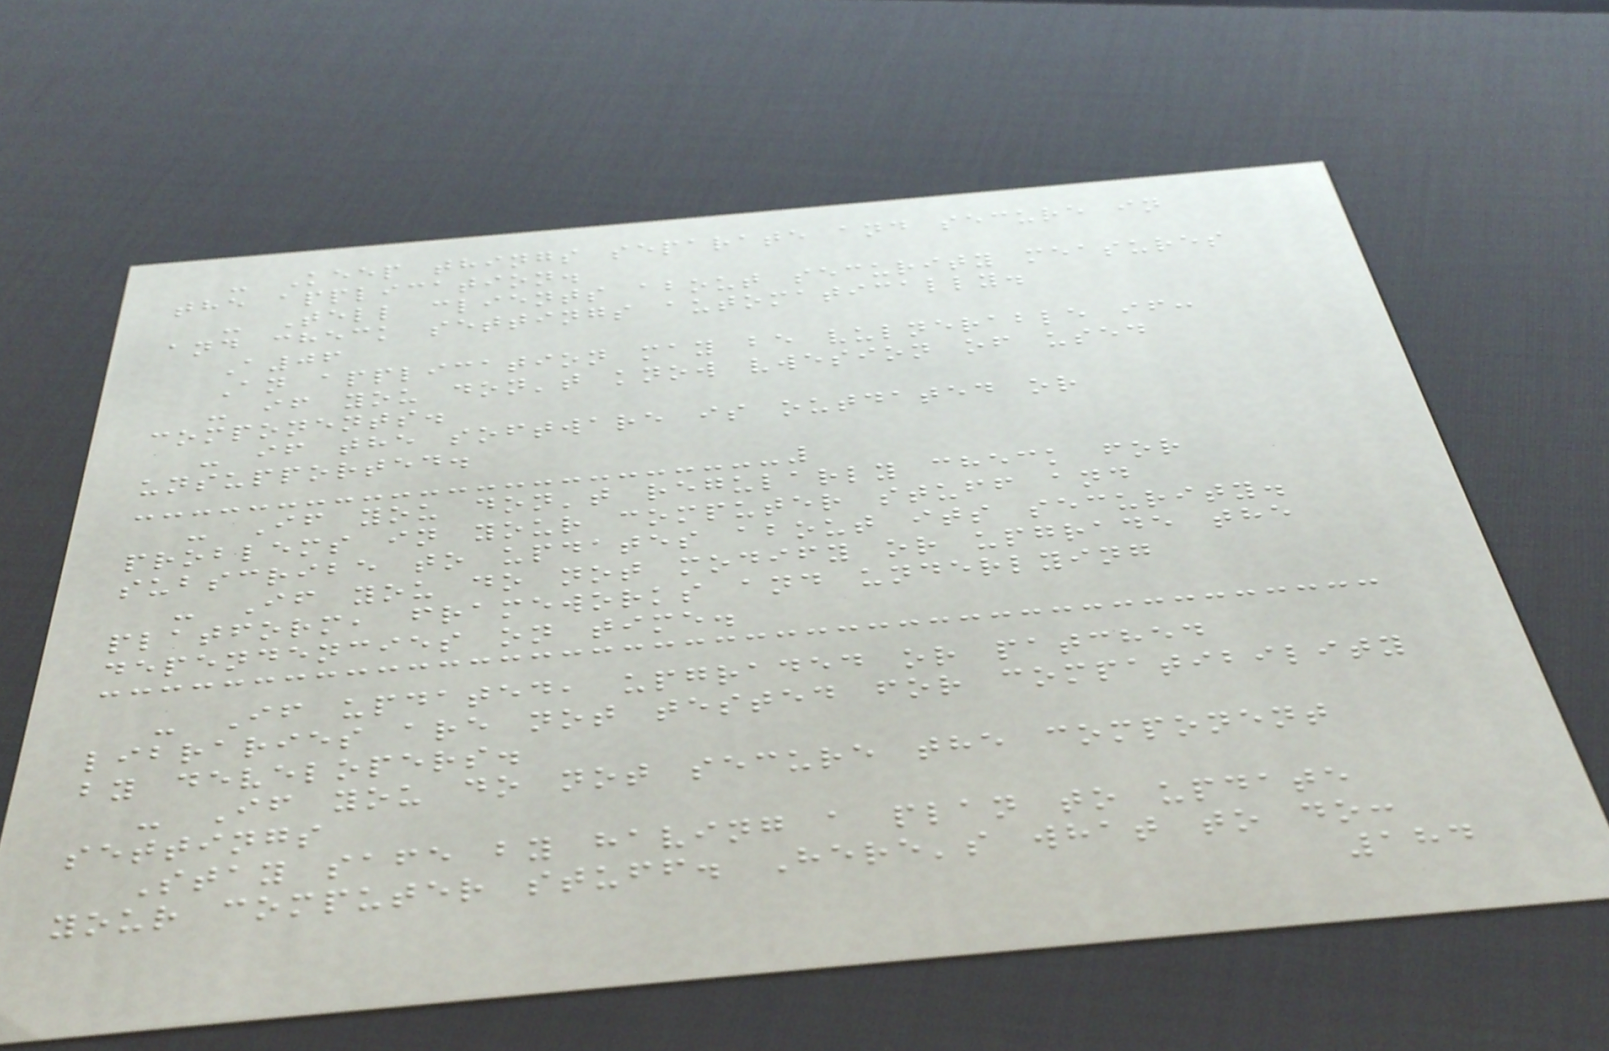- Keep things separate and secure in
the application.
- Tell clients about security measures
and check settings automatically.
A06
An application may be vulnerable if:
- if you don't know vwesion of used
components.
- if the software is outdated or
unsupported.
- If you don't regularly check for
problems in your computer stuff and
subscribe to updates about its security.
- If you do not modify or upgrade the
platform, frameworks and underlying
dependencies on time.
- If updated, upgraded or patched
libraries are not tested for compatibility
by developers.
- If you do not secure the component
settings
Stay safe by having a plan to update
your computer stuff. Here's what to do:
184
